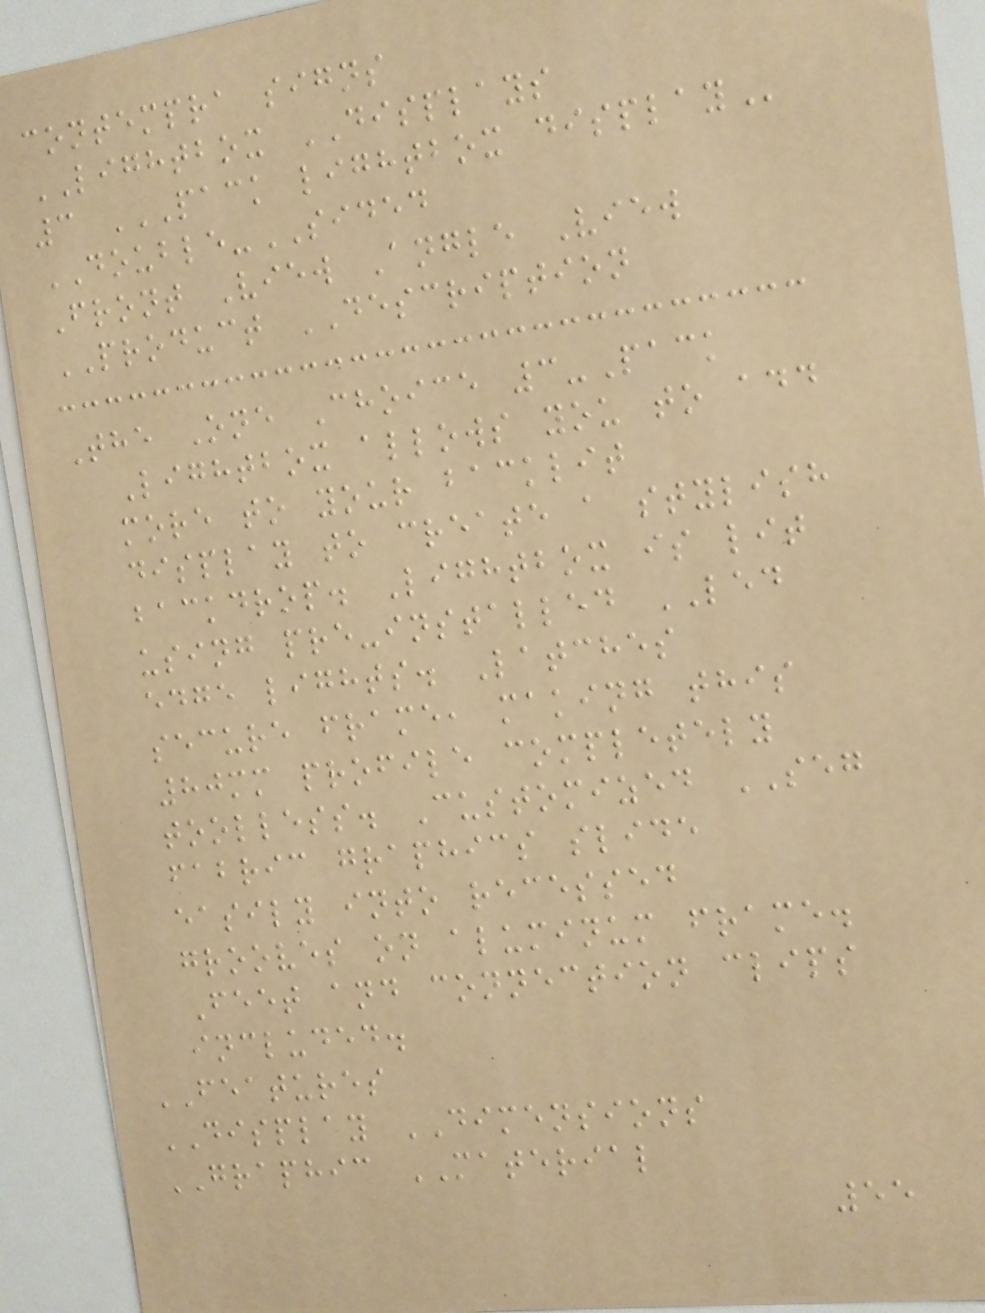contempra signs
LIGHTBOX DISPLAYS
3 PACK LIGHTBOX DISPLAY
DOUBLE-SIDED
Front View Angle View
PRODUCT DESCRIPTION
The One Choice 3-Pack
Lightbox allows you to add
more to your backlit
display to create a stylish
backdrop. Lightbox is lit
using pre-installed LED
edge lights. Latches
secure frame, making this
80mm profile completely
toolless. Customized SEG
fabric graphics slide
easily into recessed
grooves on aluminum frame.
Feet and connection clips
included.
FEATURES
DISPLAY DIMENSIONS
GRAPHIC MATERIAL
55
